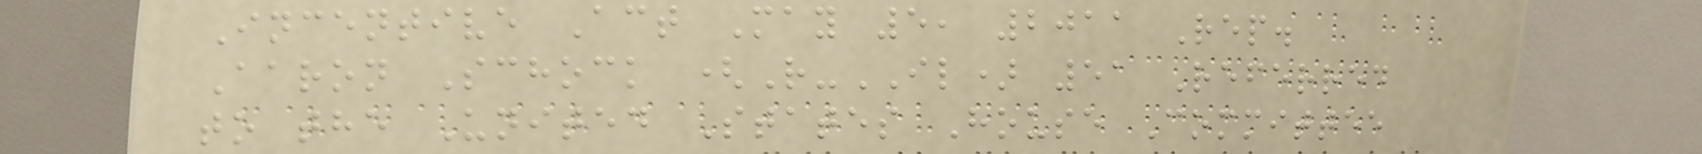Incentive Act May 5, 2011 Rep.
Aaron Schock (R-IL) 51 Referred
to the United States House Committee
